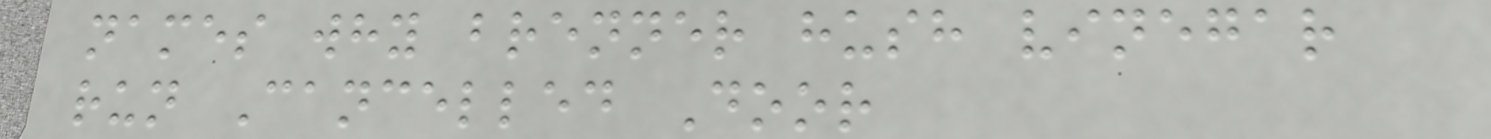names why brenner hush vinegar
run Cancelled Door
